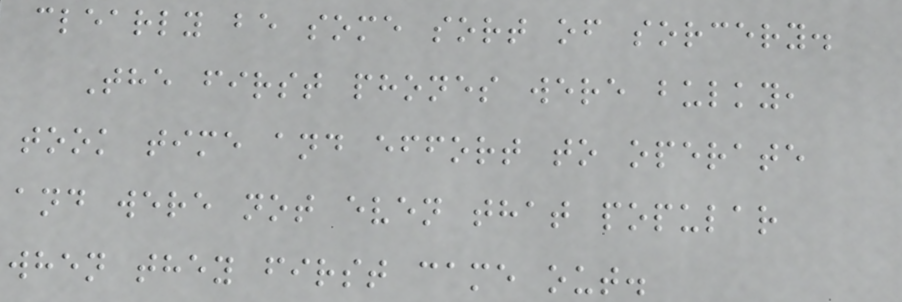clearly be some sort of sorcery.
The first phones were bulky,
took time and effort to operate
and were not even that popular
when they first came out.
